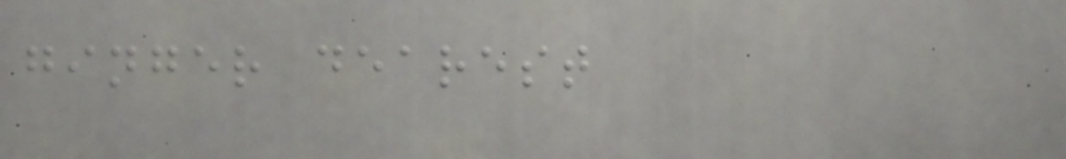ginger dearest
